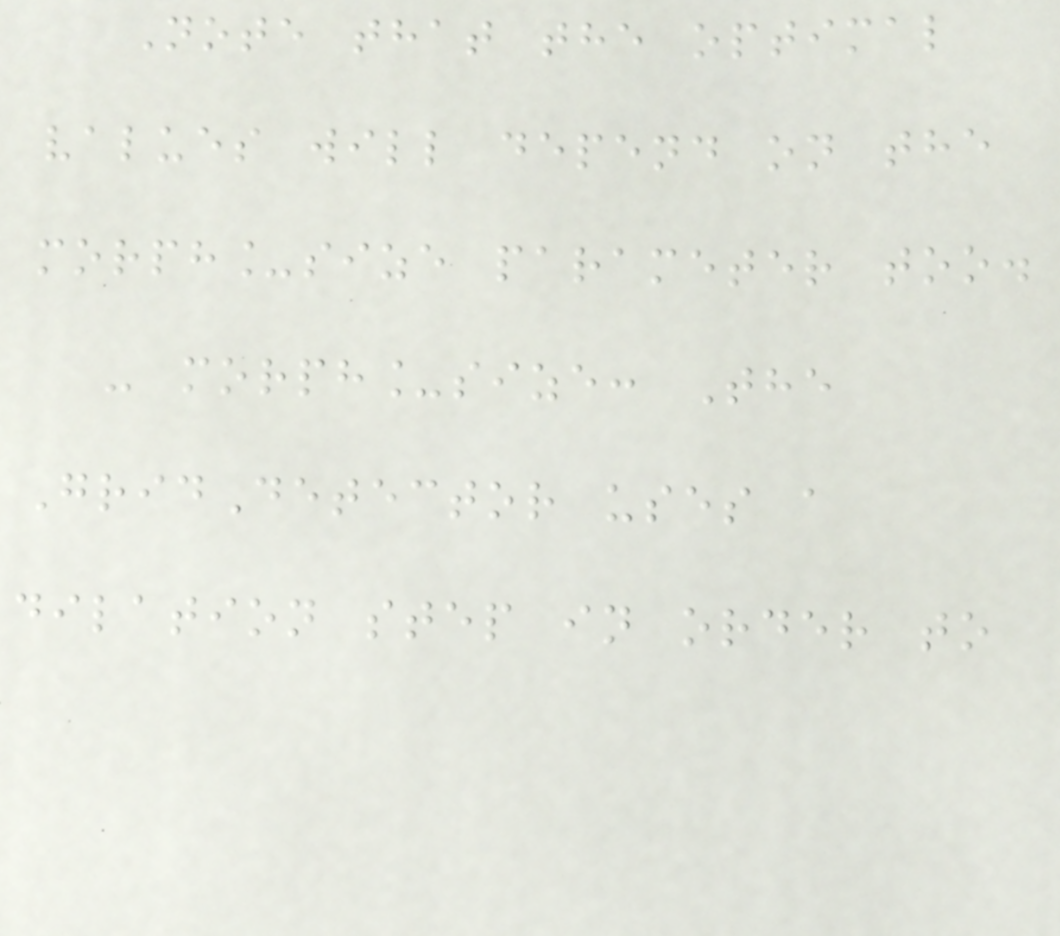Note that the optimal
values will depend on the
morph_size parameter too.
- morph_size: The
GridDetector uses a
dilation step in order to
